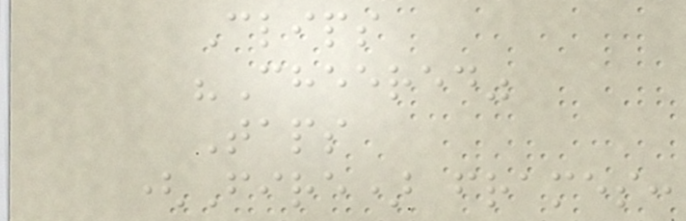Clips
"Cheered"
Taps
(Fire) frames:
